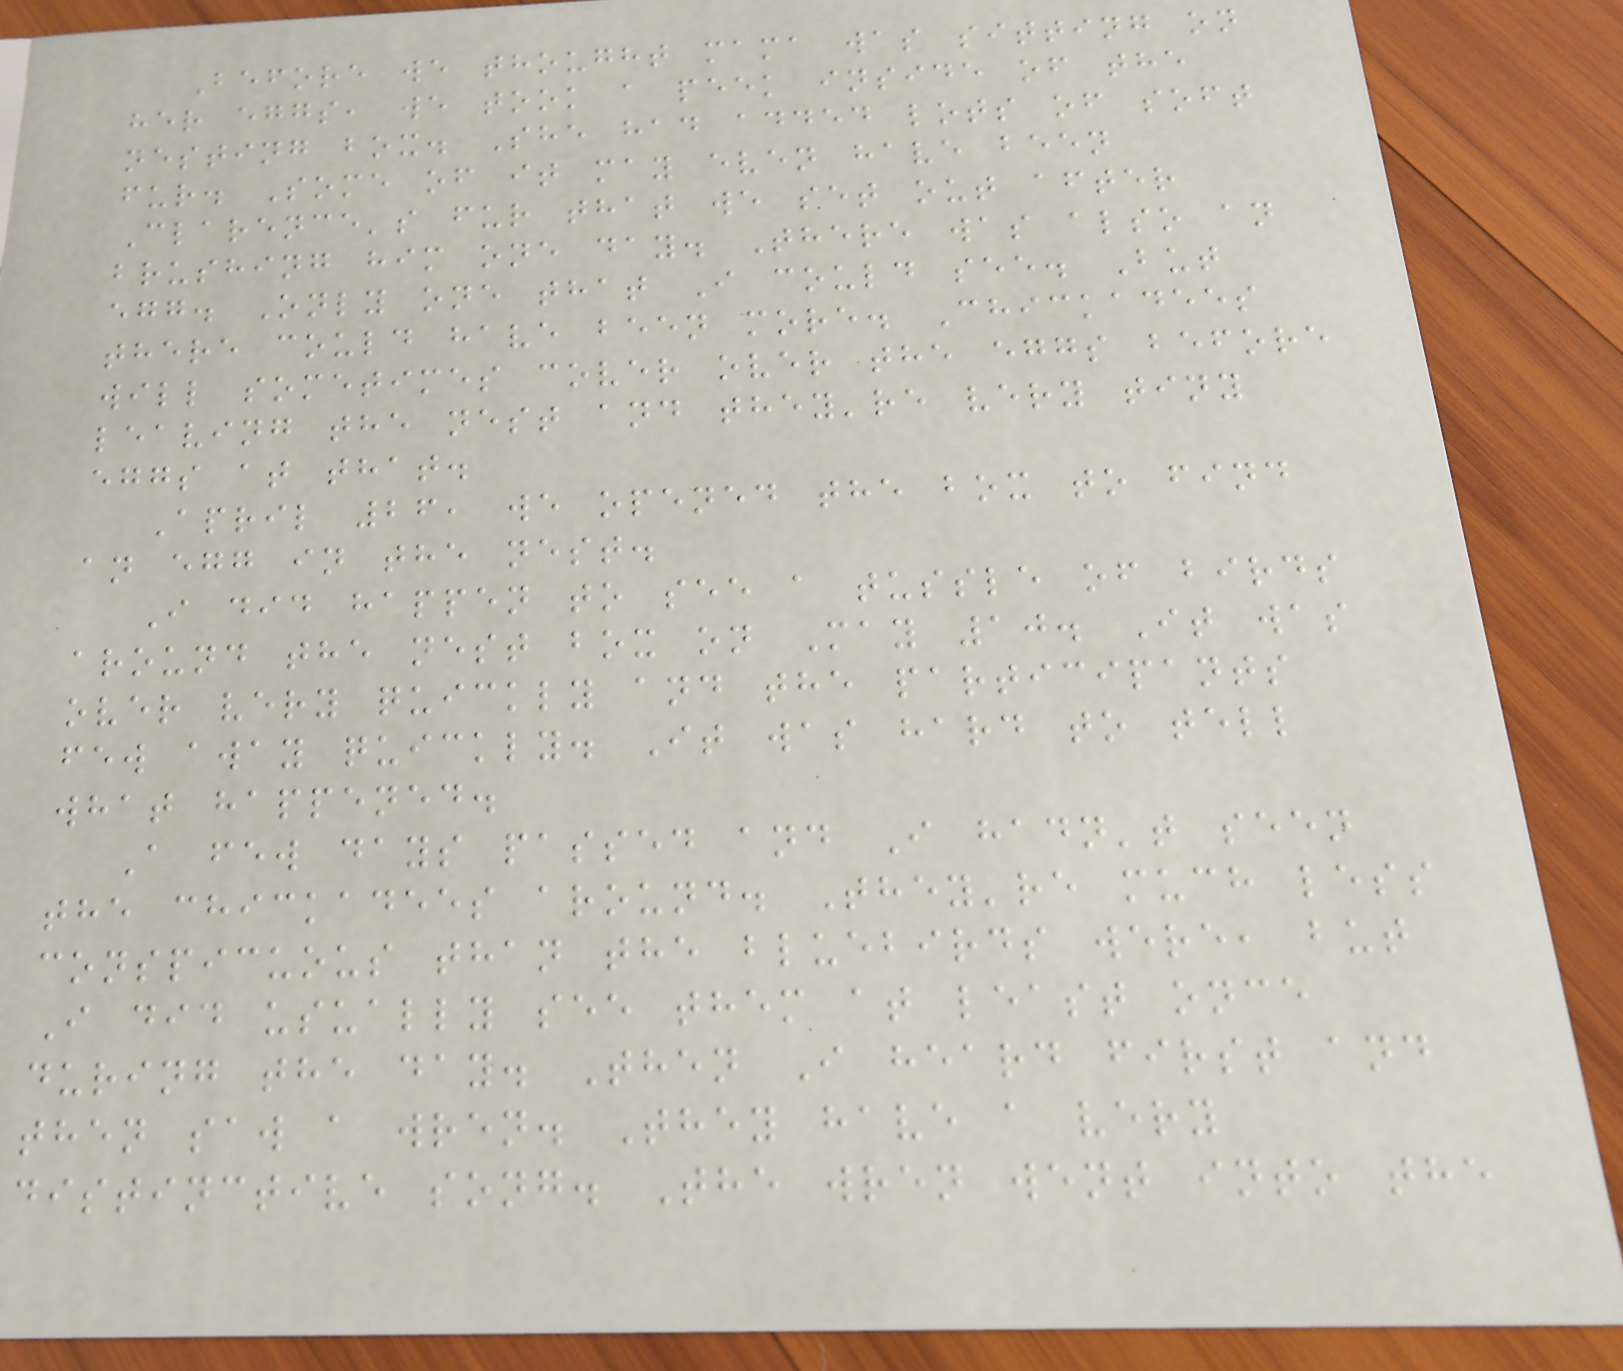Before we thought mama was sitting on
her eggs, we took a peek inside of the
nesting box. She had added lots of soft
fur. Some of it may even have been
Clarence's fur that we set out after
brushing him one day. There was also an
egg. Only one that I could see. But
there could have been more. Chickadees
will sometimes cover over the eggs before
leaving the nest and they're very tiny
eggs at that.
April 26, we opened the box to find
an egg in the nest.
I did happen to see a tussle of birds
around the nest box on May 10. It was
over very quickly and the participants
few away quickly. It was hard to tell
what happened.
A few days passed and I hadn't seen
the chickadees around. They're much less
conspicuous than the bluebirds were, but
I did usually see them at least once
during the day. Then I heard first and
then saw a wren. They have a very
distinctive song. The wren went into the
